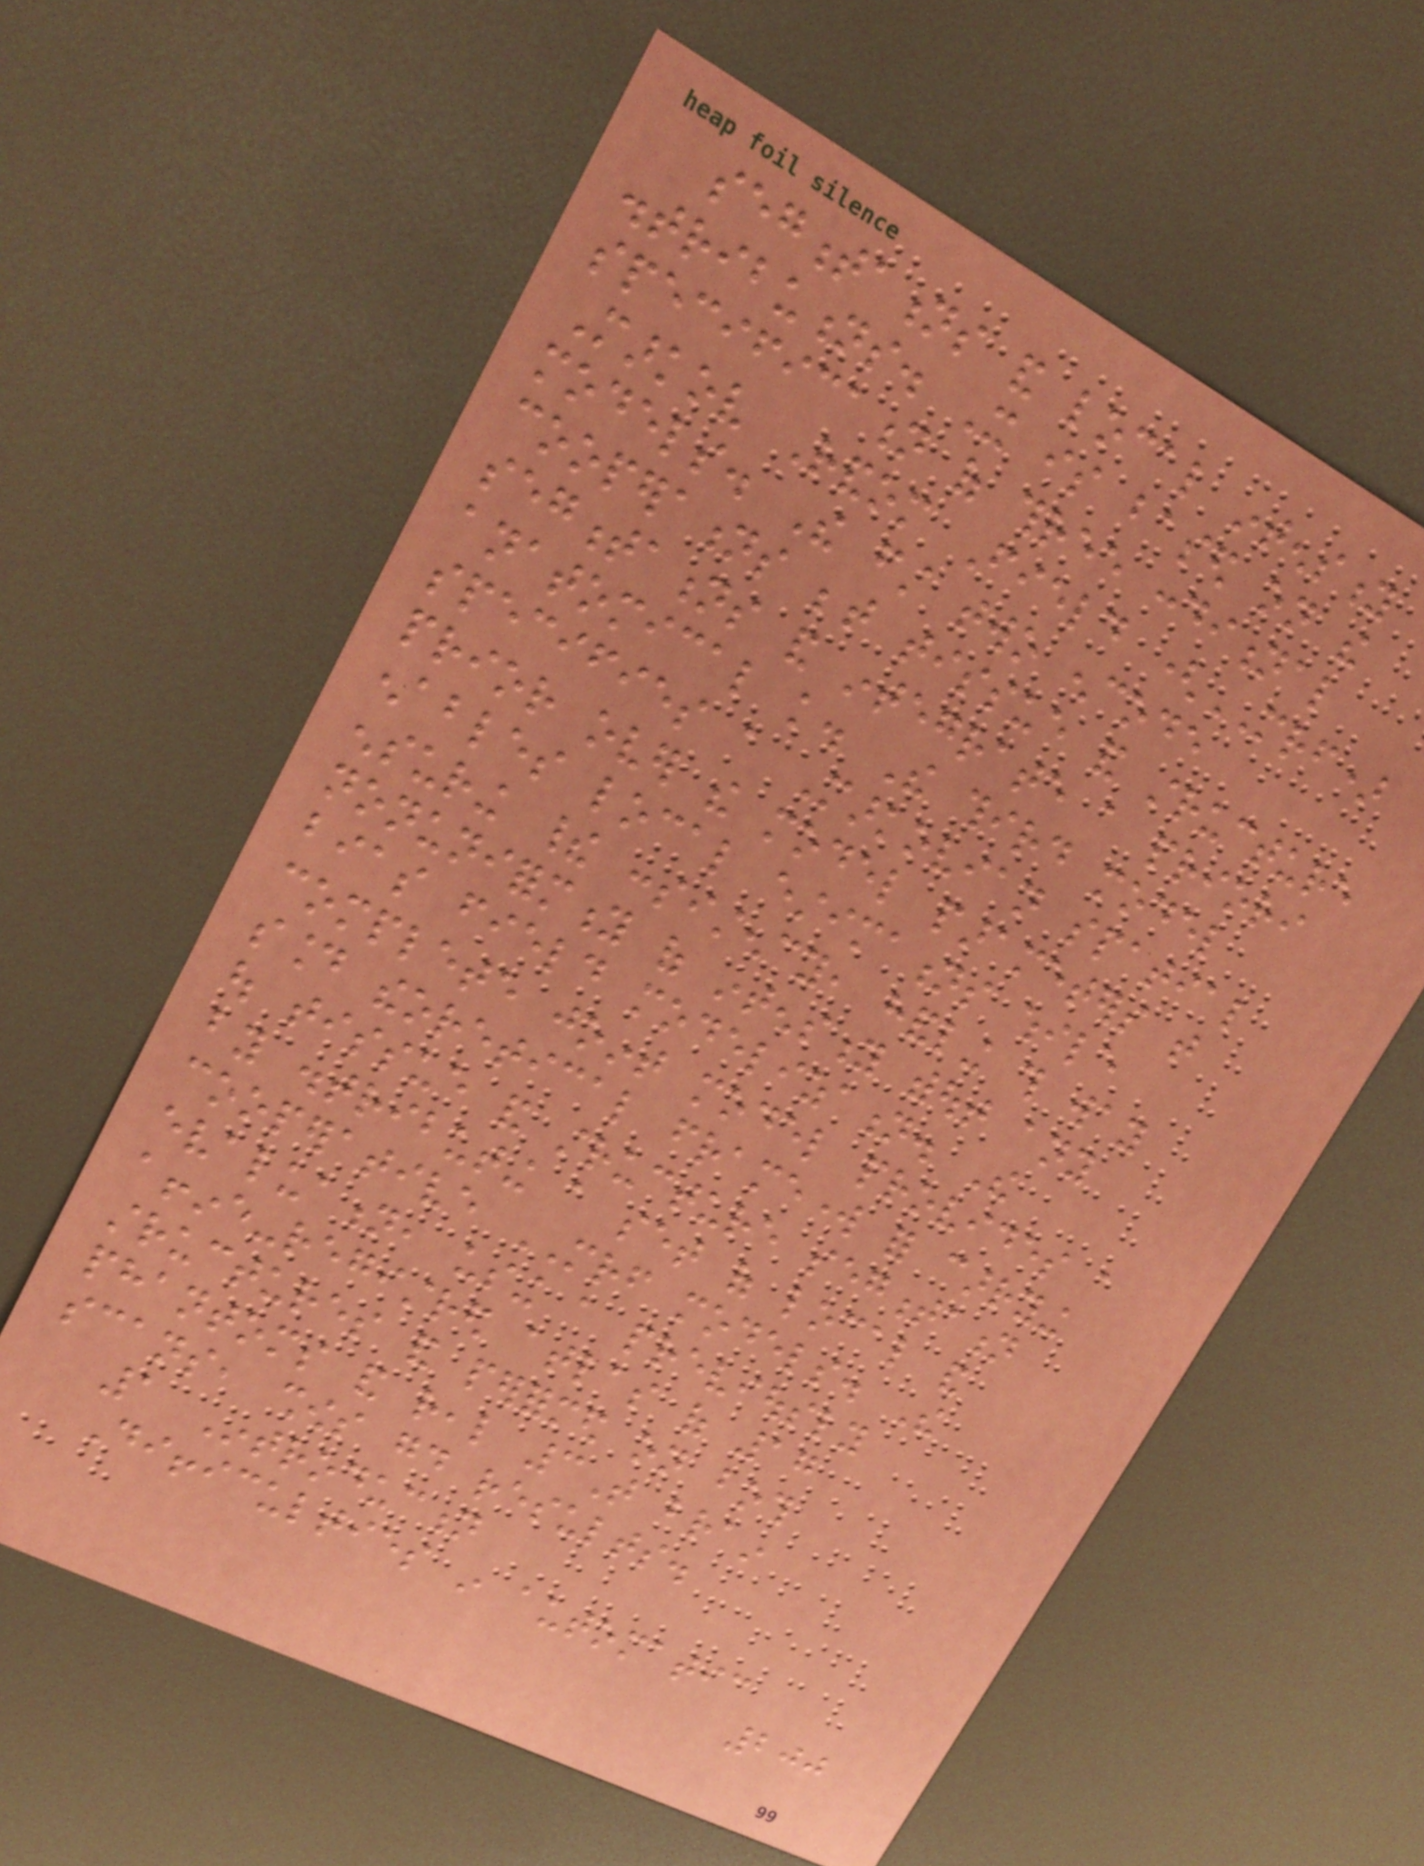segmentations and local intensity
distributions. It is based on the
specification of three conditional
Markov Random Field (MRF)
models. The first two encode
cooperations between tissue and structure
segmentations and integrate a priori
anatomical knowledge. The third model
specifies a Markovian spatial
prior over the model parameters that
enables local estimations while
ensuring their consistency, handling this way
nonuniformity of intensity without any
bias field modelization. The
complete joint model provides a
sound theoretical framework for carrying
out tissue and structure segmentation
by distributing a set of local and
cooperative MRF models. The
evaluation, using a previously
affine-registred atlas of 17
structures and performed on both
phantoms and real 3T brain
scans, shows good results.
1 Introduction
Difficulties in automatic
200
